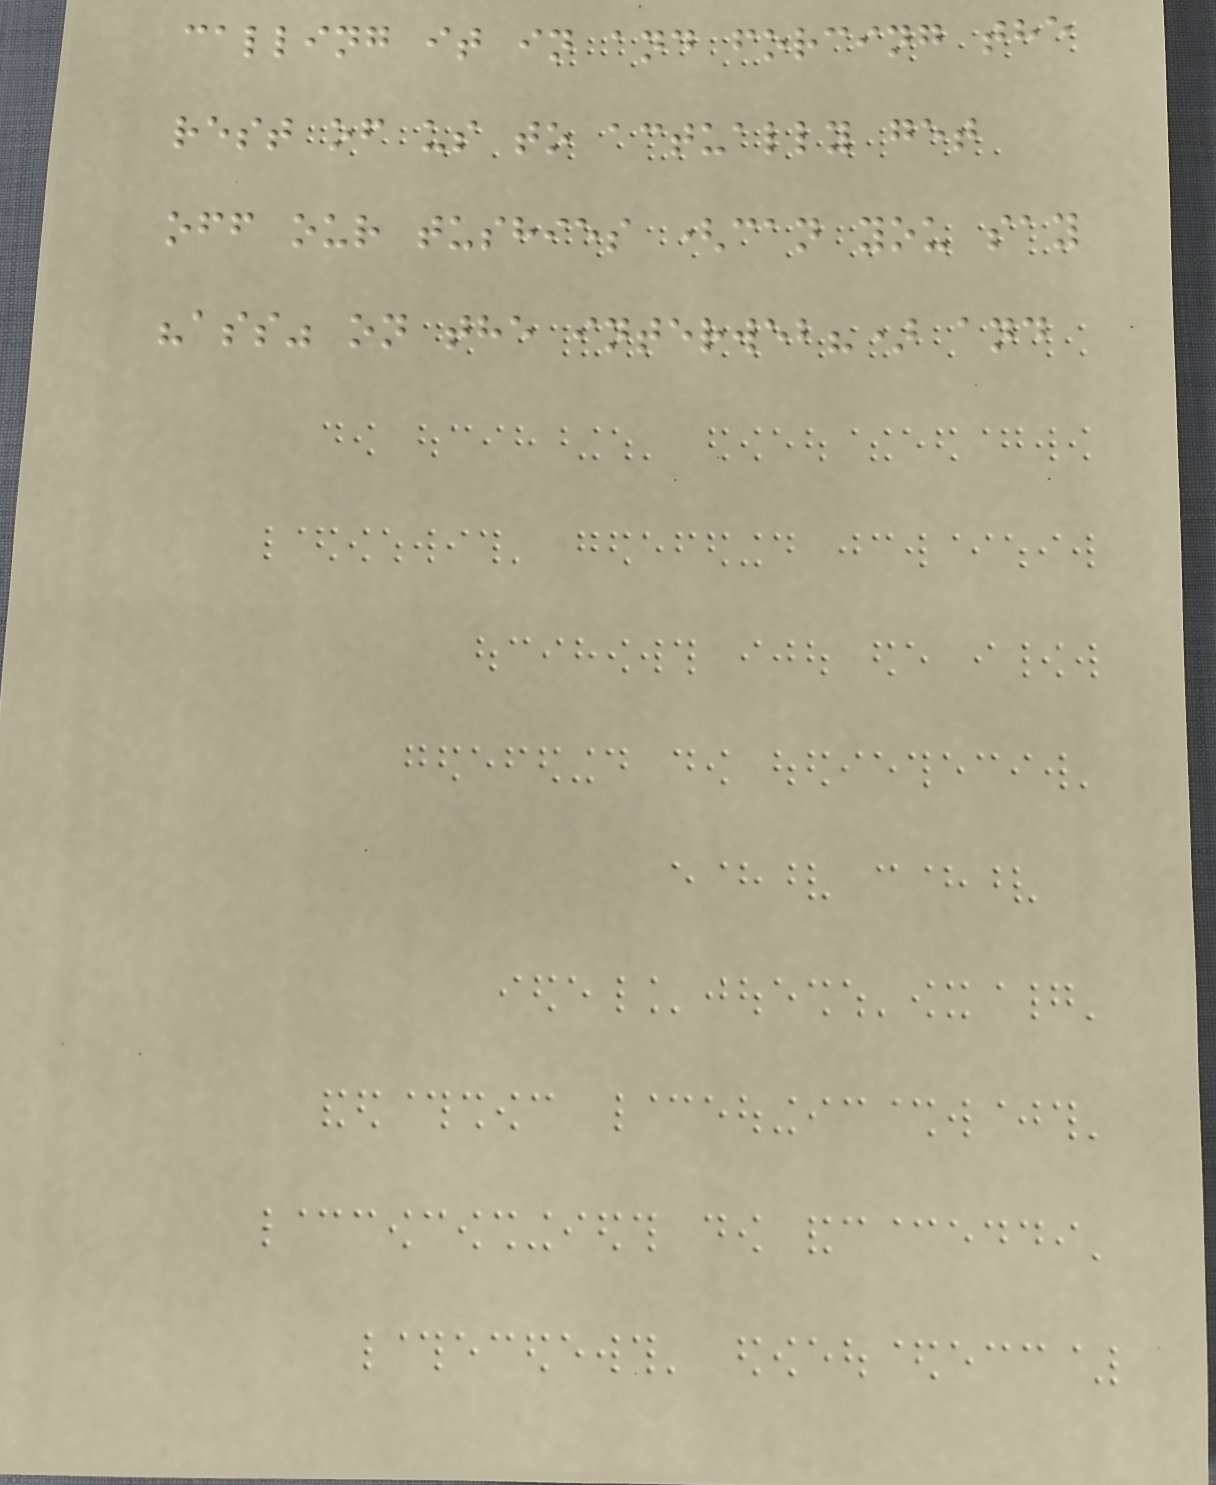calling it in and forcing the
rest of us to actually get
off our tushies (can you say
"ass" on the interweb?) and
